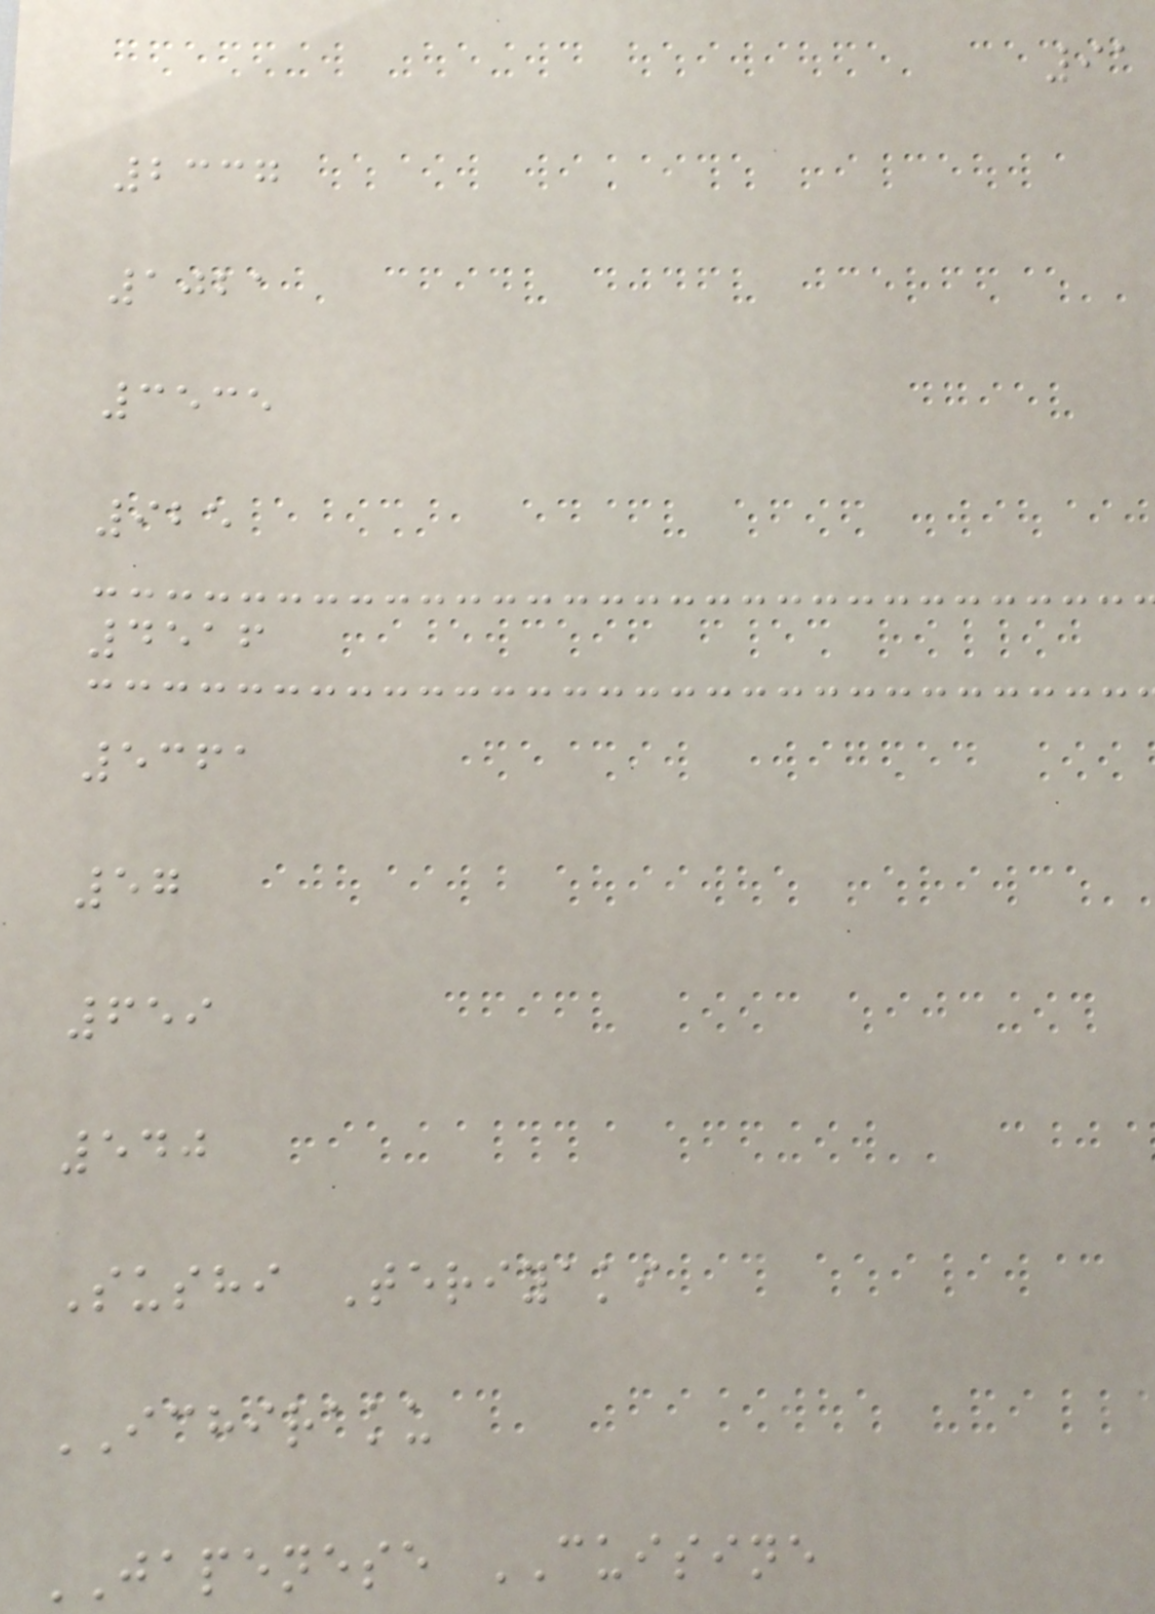91
2337
1021
3535
925
4516
5361
57
659
540
Sushi Teriyaki
ICHIRAKU
JAPENESE CUISINE
